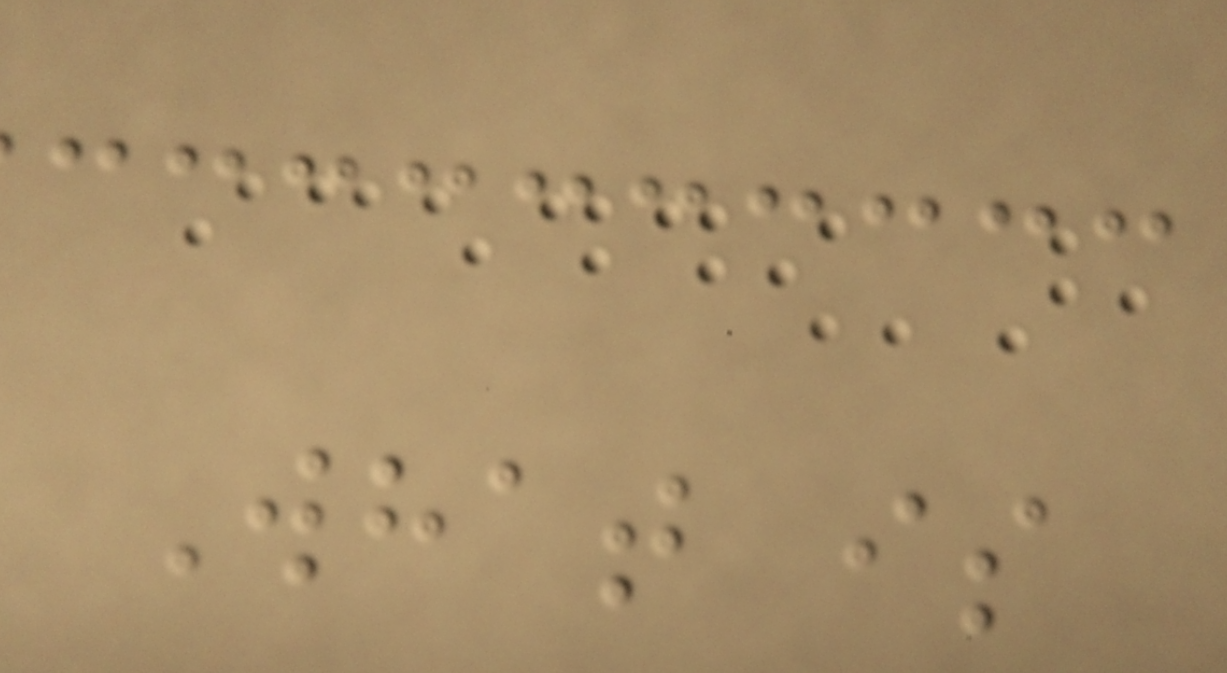What is
